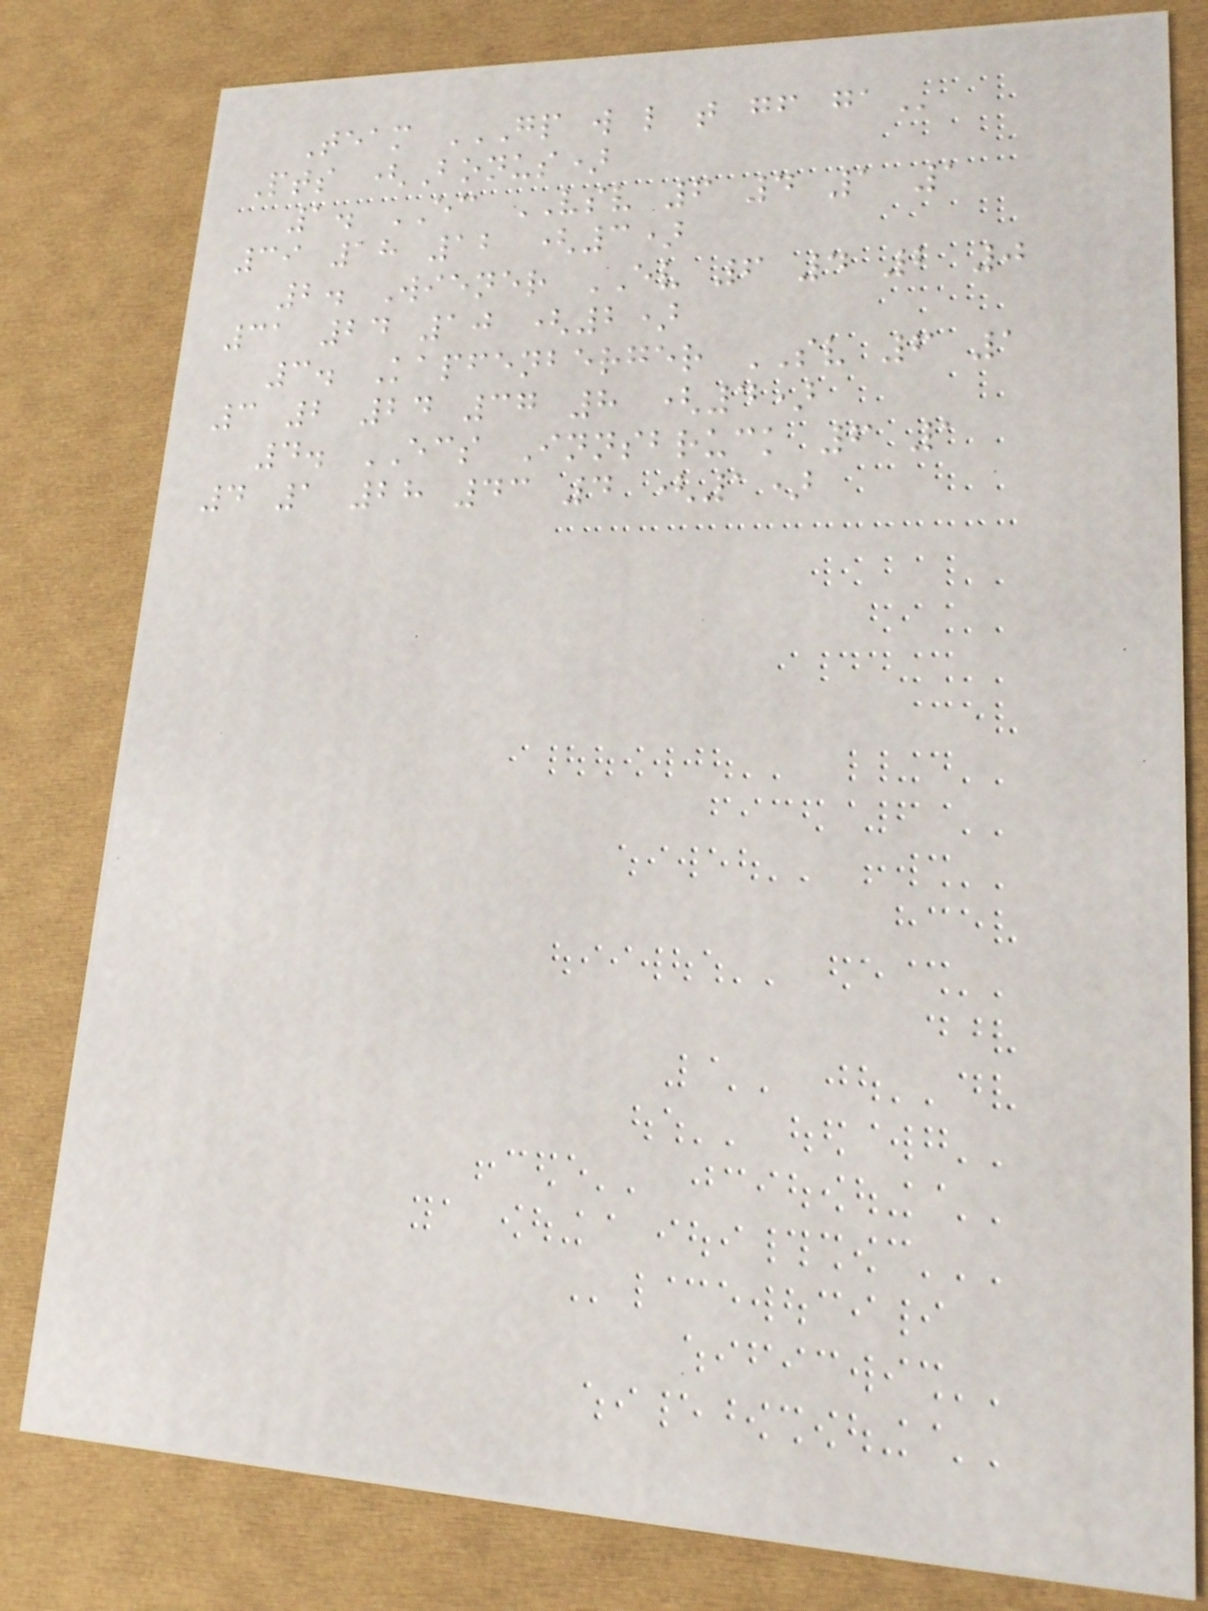Team GP W L T GF GA
Pts (Bonus)
1. EC VSV 6 4 1 1
39 18 12 (3)
2. Wiener EV 6 4 2 0
31 24 10 (2)
3. Kapfenberger SV 6 1
3 2 24 37 8 (4)
4. ECS Innsbruck 6 1
4 1 28 43 4 (1)
